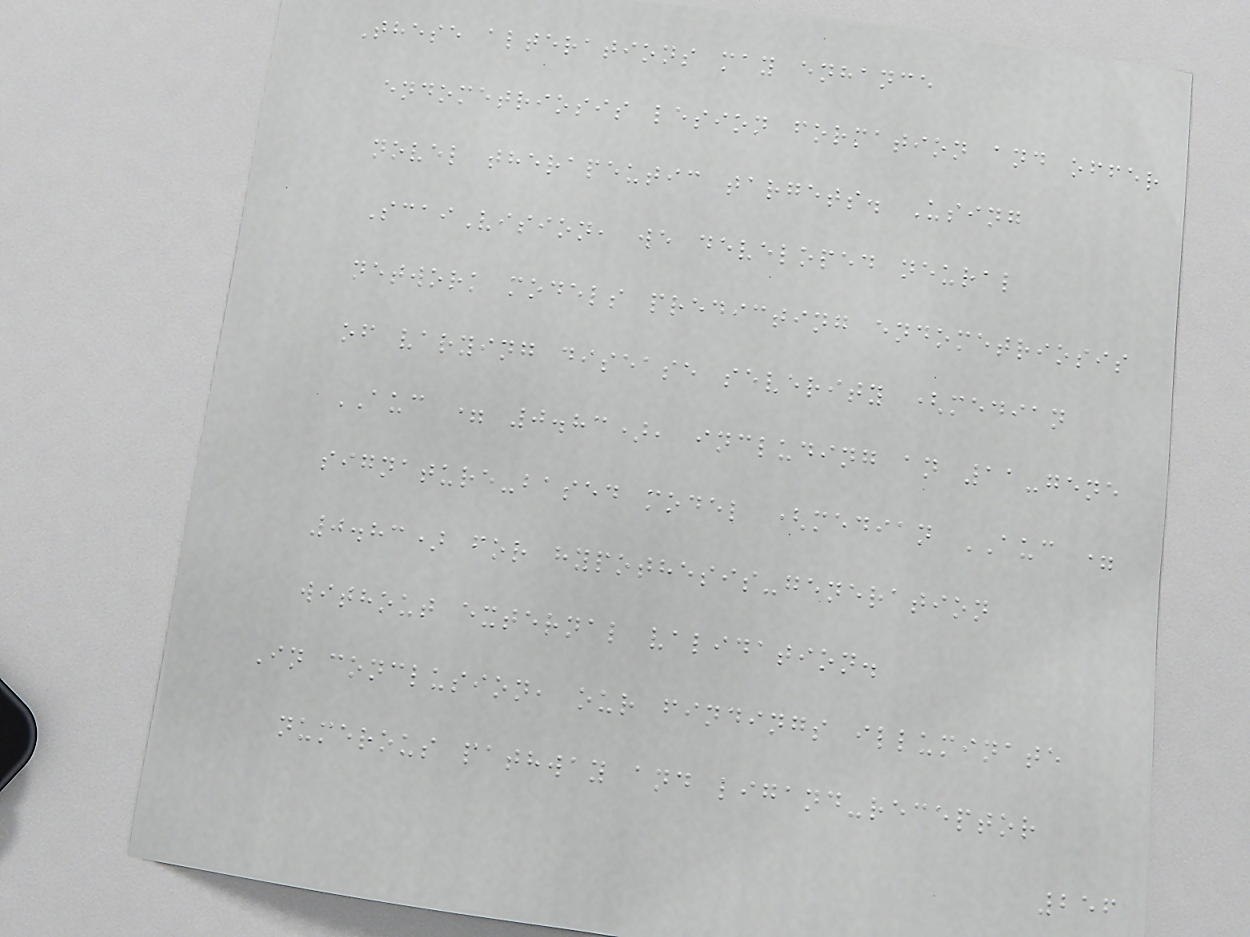These alterations may enhance
endometriosis lesion formation and offer
novel therapeutic targets. Using
ScaiVision, we developed neural
network models predicting endometriosis
of varying disease severity (median
AUC = 0.83), including an 11-gene
signature-based model (median AUC =
0.83) for hypothesis-generation
without external validation.
In conclusion, our findings illuminate
numerous pathway and ligand-receptor
256
